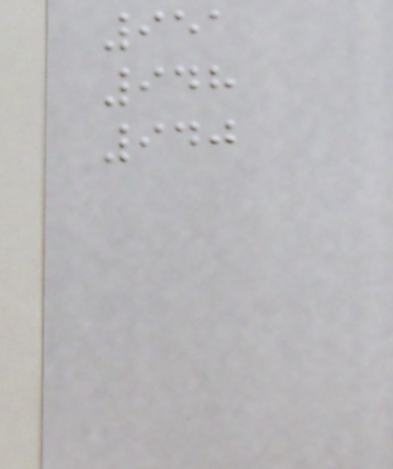951
948
940
